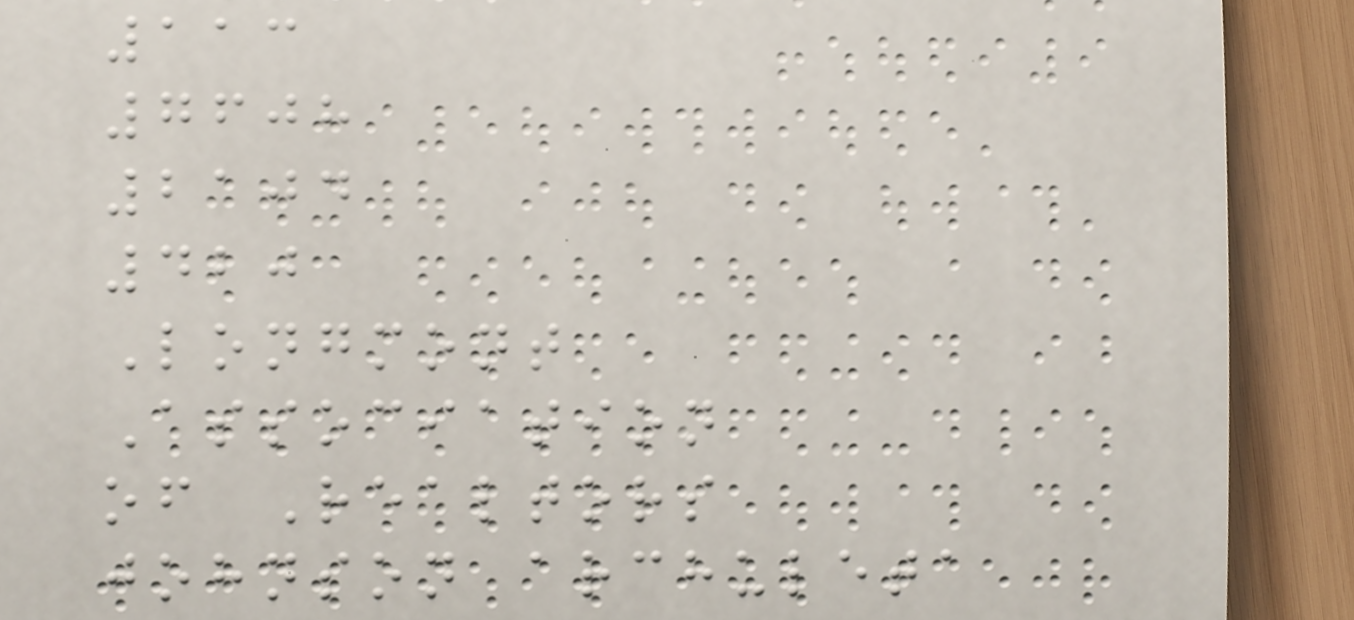113
7608
2104
420
Longmont
Association
of Realtors
johnson archuleta
